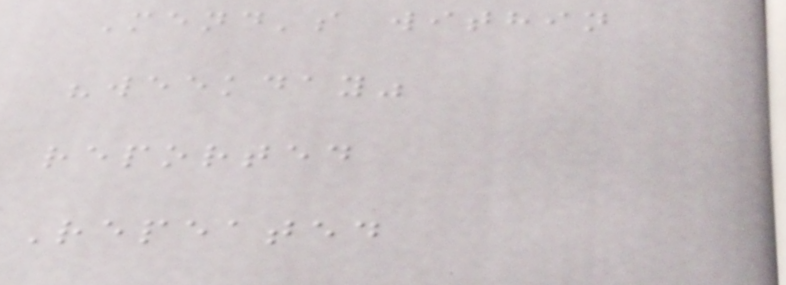Mend's within
"weekday"
reported
Repeated
